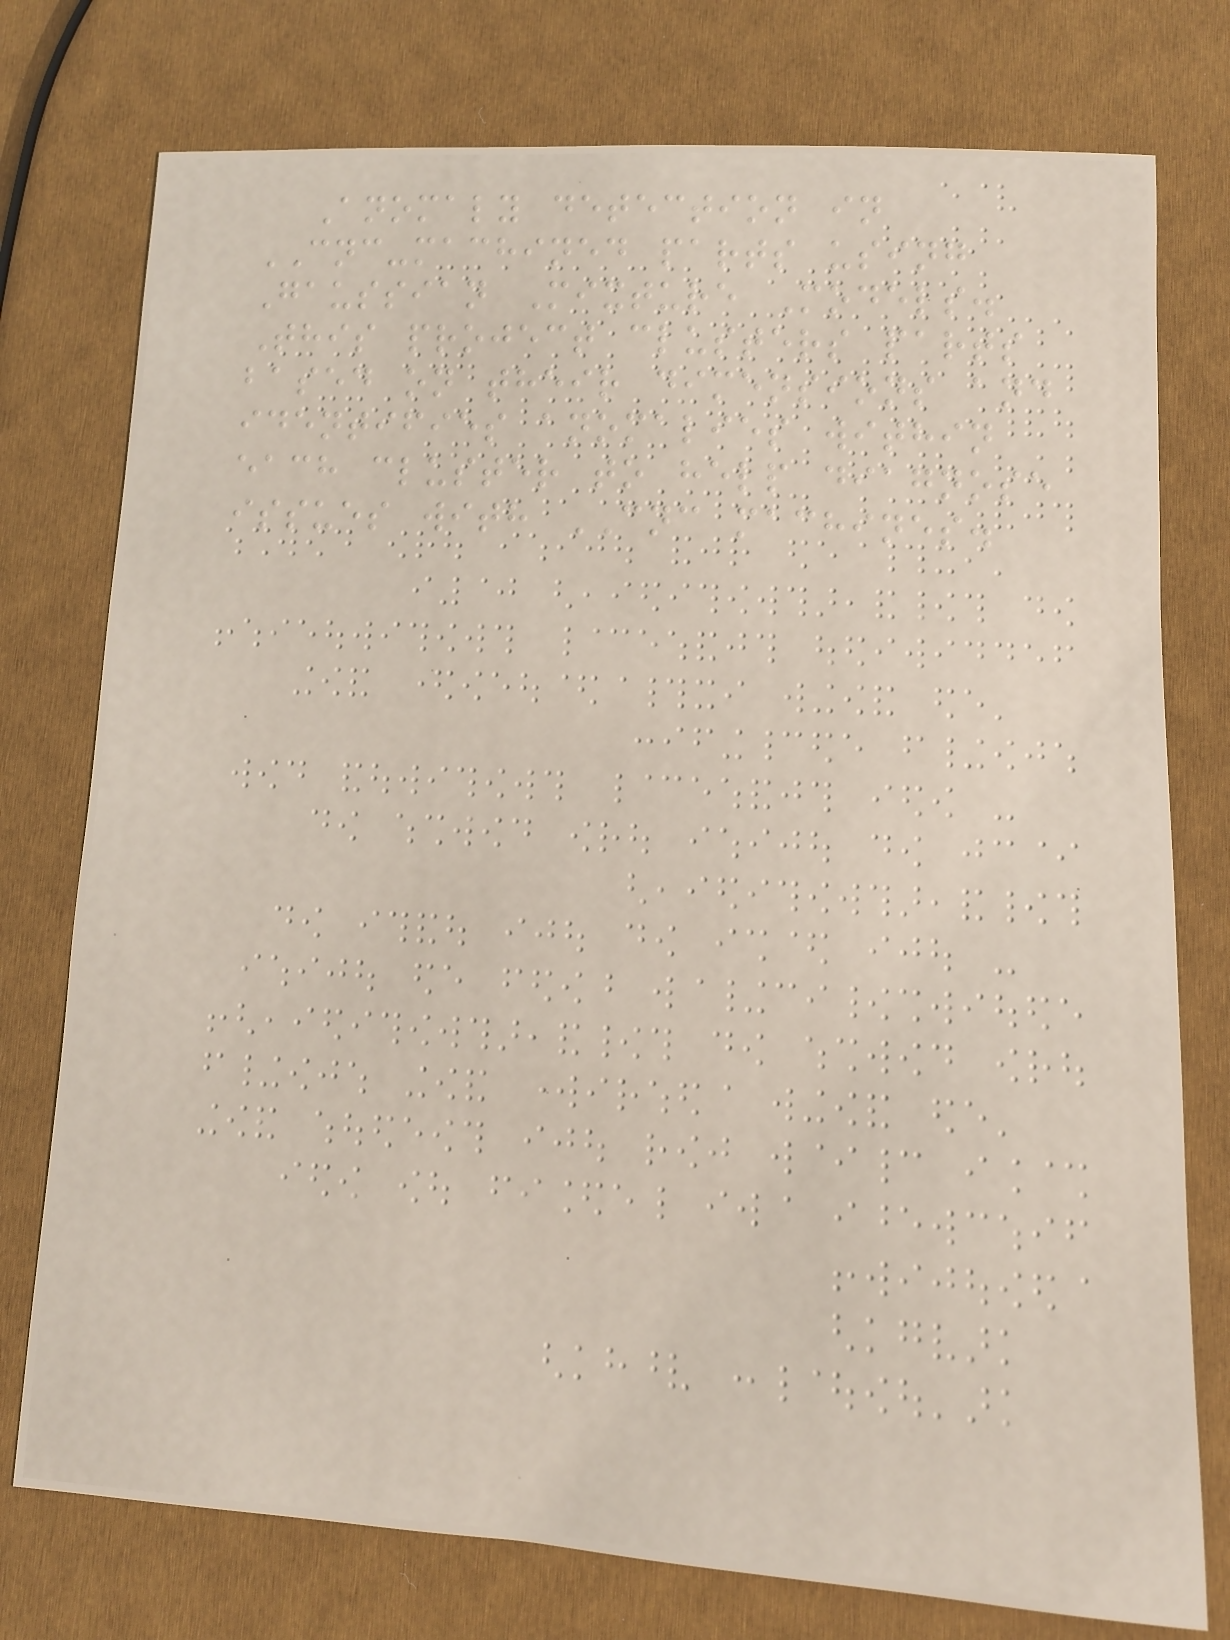Anomaly detection in
CNC-machined parts using
Gaussian Mixture Models.
This project clusters parts
based on their dimensions and
identifies anomalies within
each cluster to help diagnose
issues with CNC machines.
